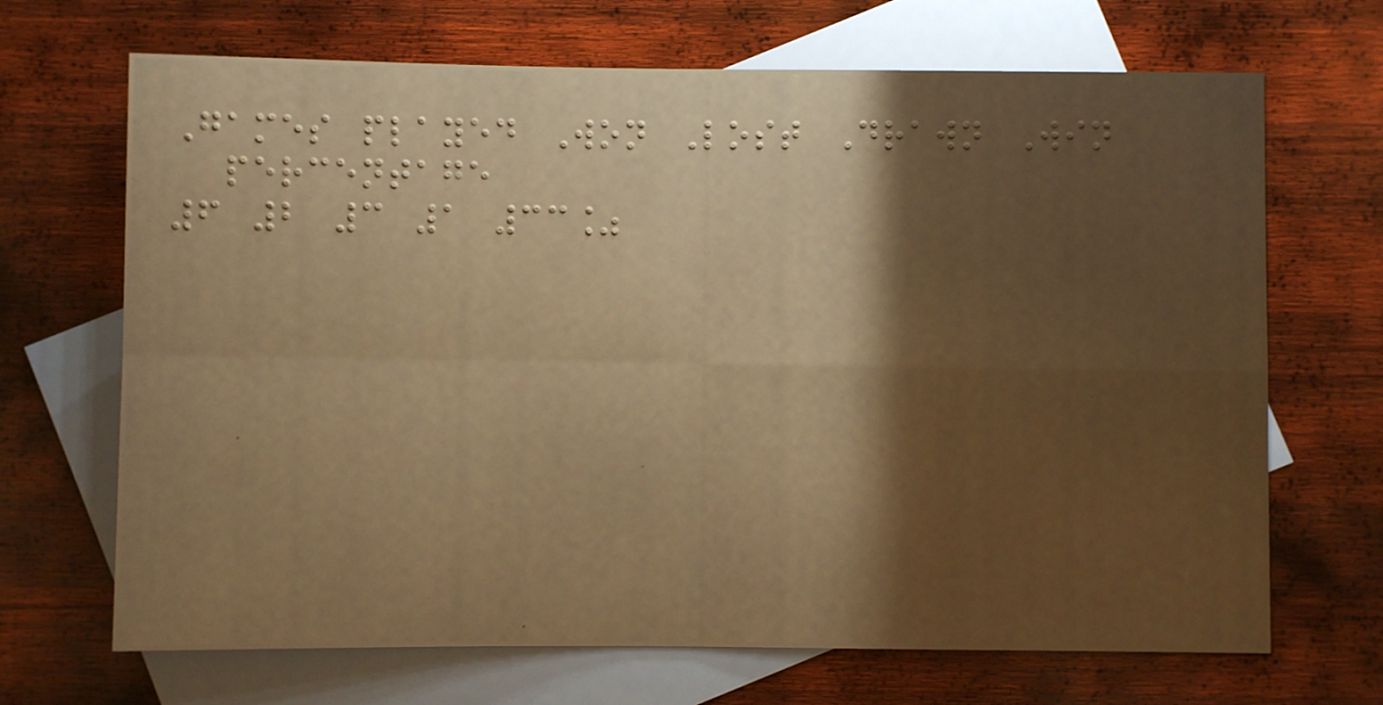Games played Won Lost Drawn Win
percentage
6 2 3 1 33%
